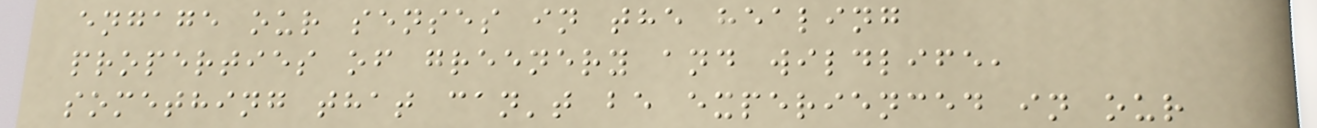engage our senses in the healing
properties of greenery and wildlife,
something that can't be experienced in our
